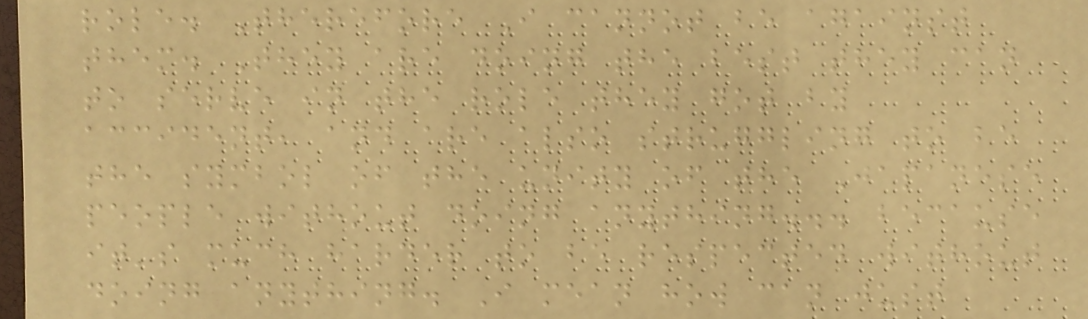role. Therefore I cannot be against
them. They are doing the best they can
to serve in the role they got by
accident, and are also struggling to be
the symbol of the unity of the Japanese
people without doing anything... because
it's much harder to be respected without
doing anything. I mean how can just
